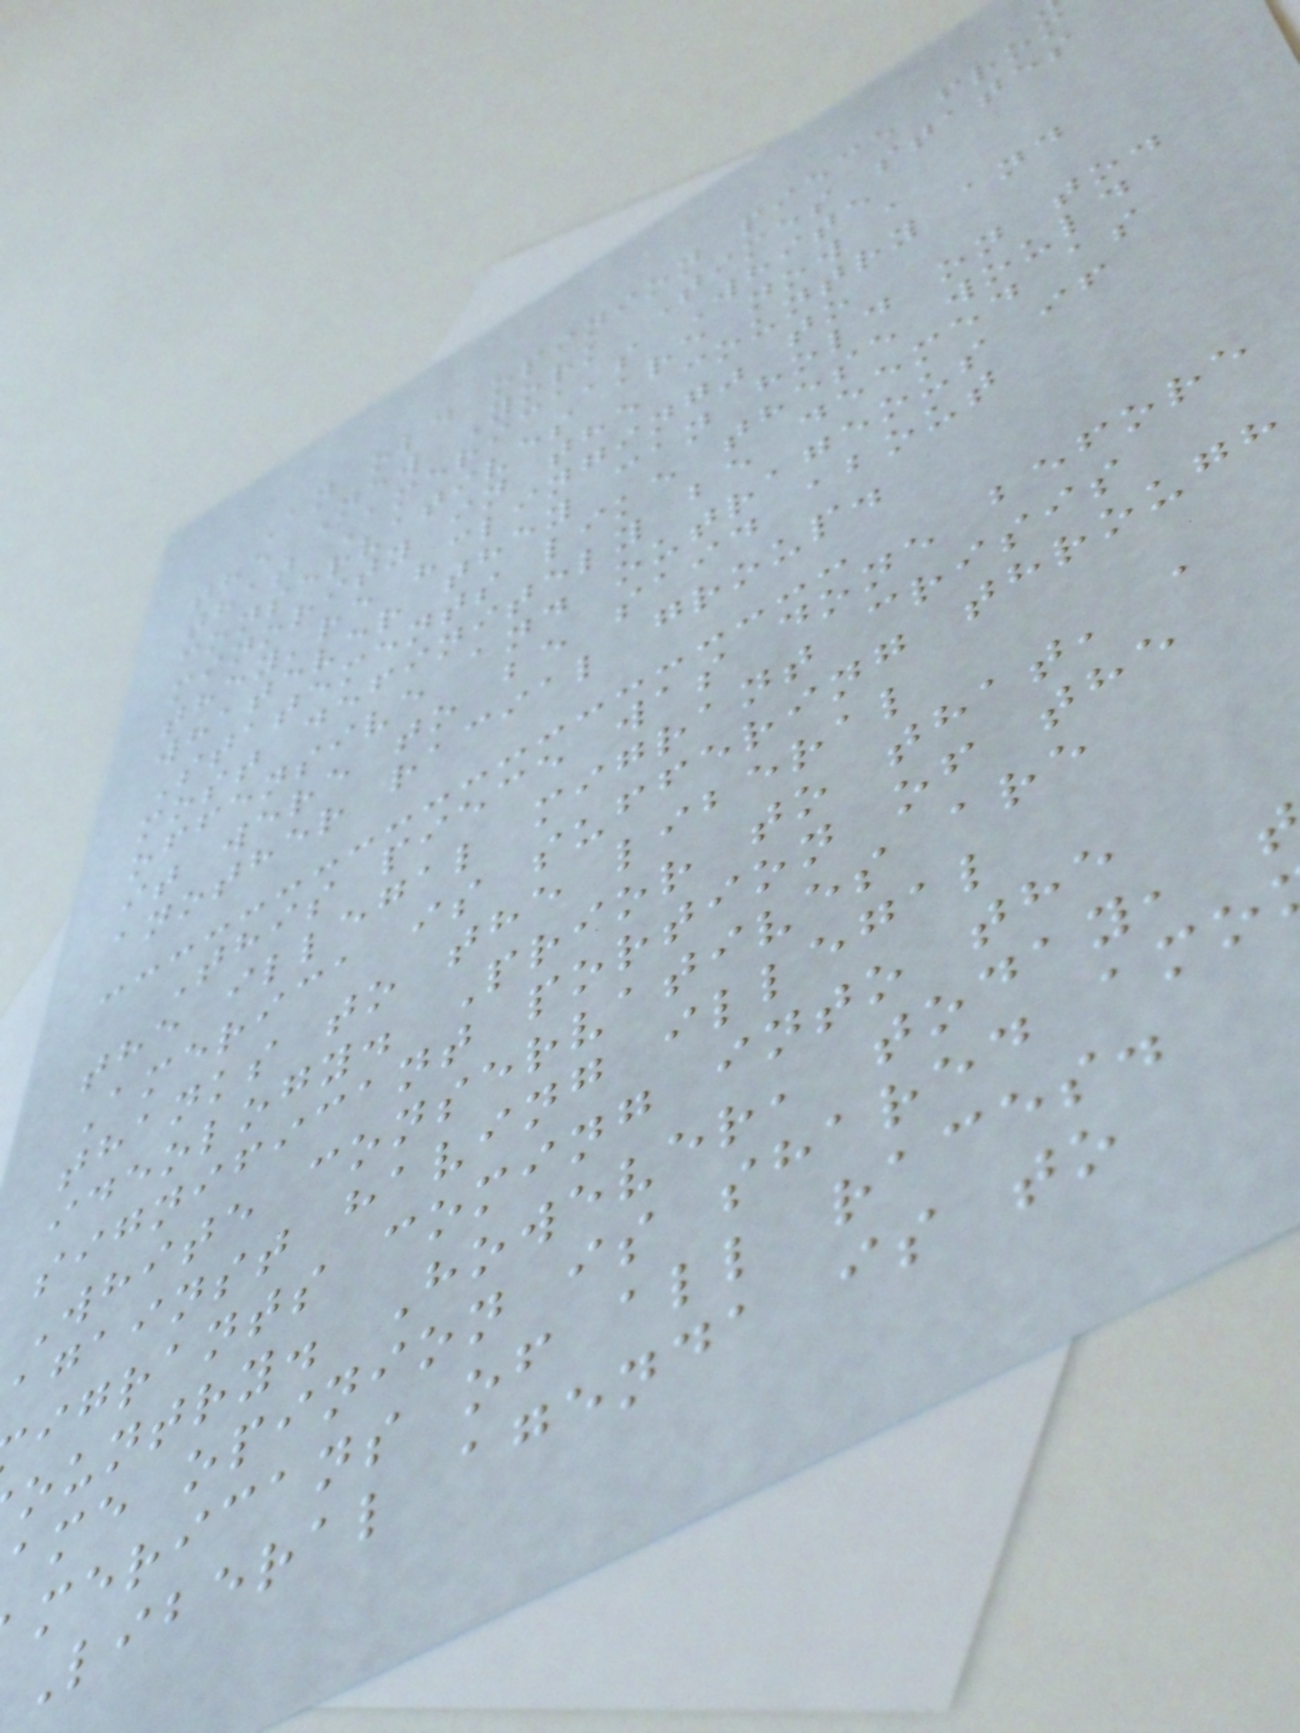An old opinion piece from
the New York Times states
that America's White
conservatives are now a
minority in the country and
they're "clinging" to
whatever they can hold on to.
Statements like these would
most definitely be deemed as
offensive and outrageous if
it were to be said about
another racial group.
This piece was done before
the illegal migrant crisis
America is suffering through
thanks to the liberal
ideology. Prior to that, a
significant portion of the
White conservatives are
against having illegal
igrants coming into the
ountry. However, today,
ame opinion is shared amo
mericans of all races.
Liberal agenda is to
